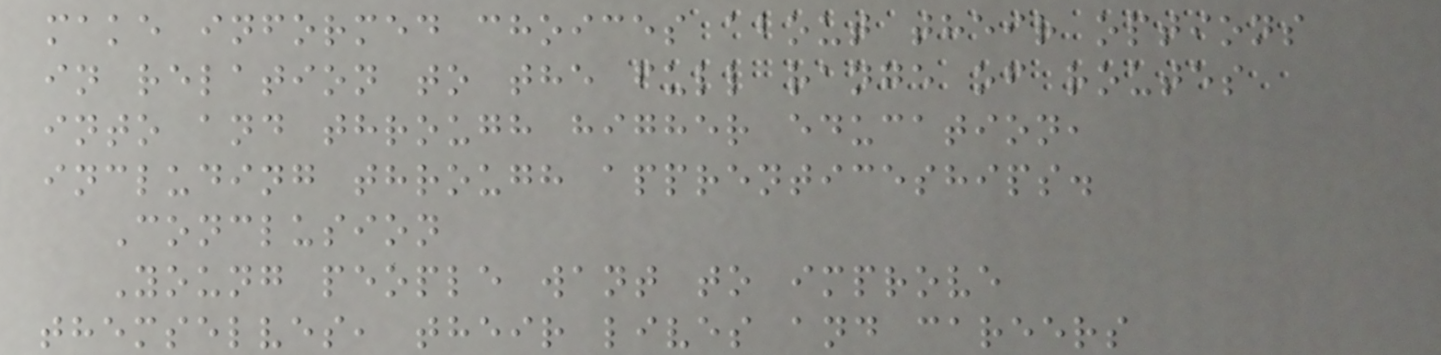make informed choices about their options
in relation to the full range of routes
into and through higher education,
including through apprenticeships.
Conclusion
Young people want to improve
themselves, their lives and careers
